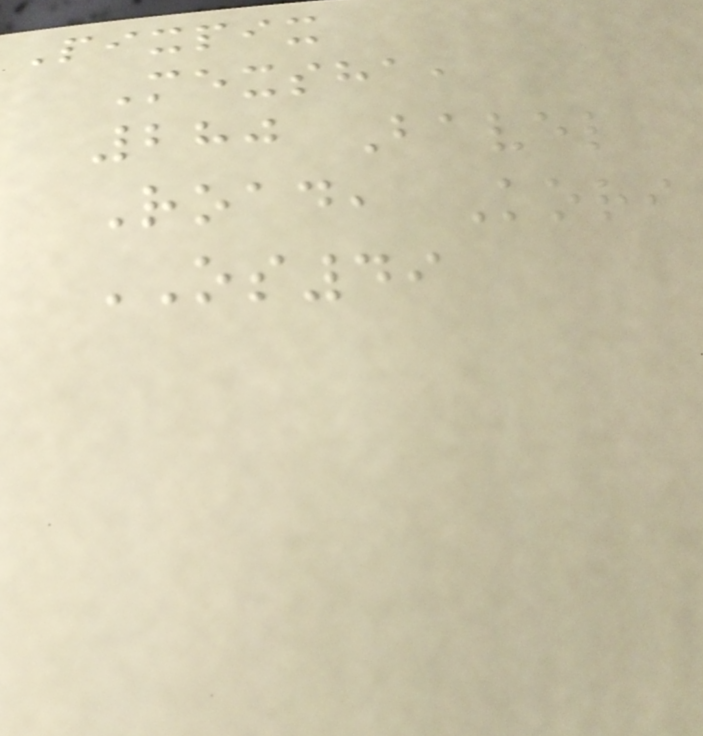Pixpix
Mexsha,
280 Bavel
Road, Kori
OS49
